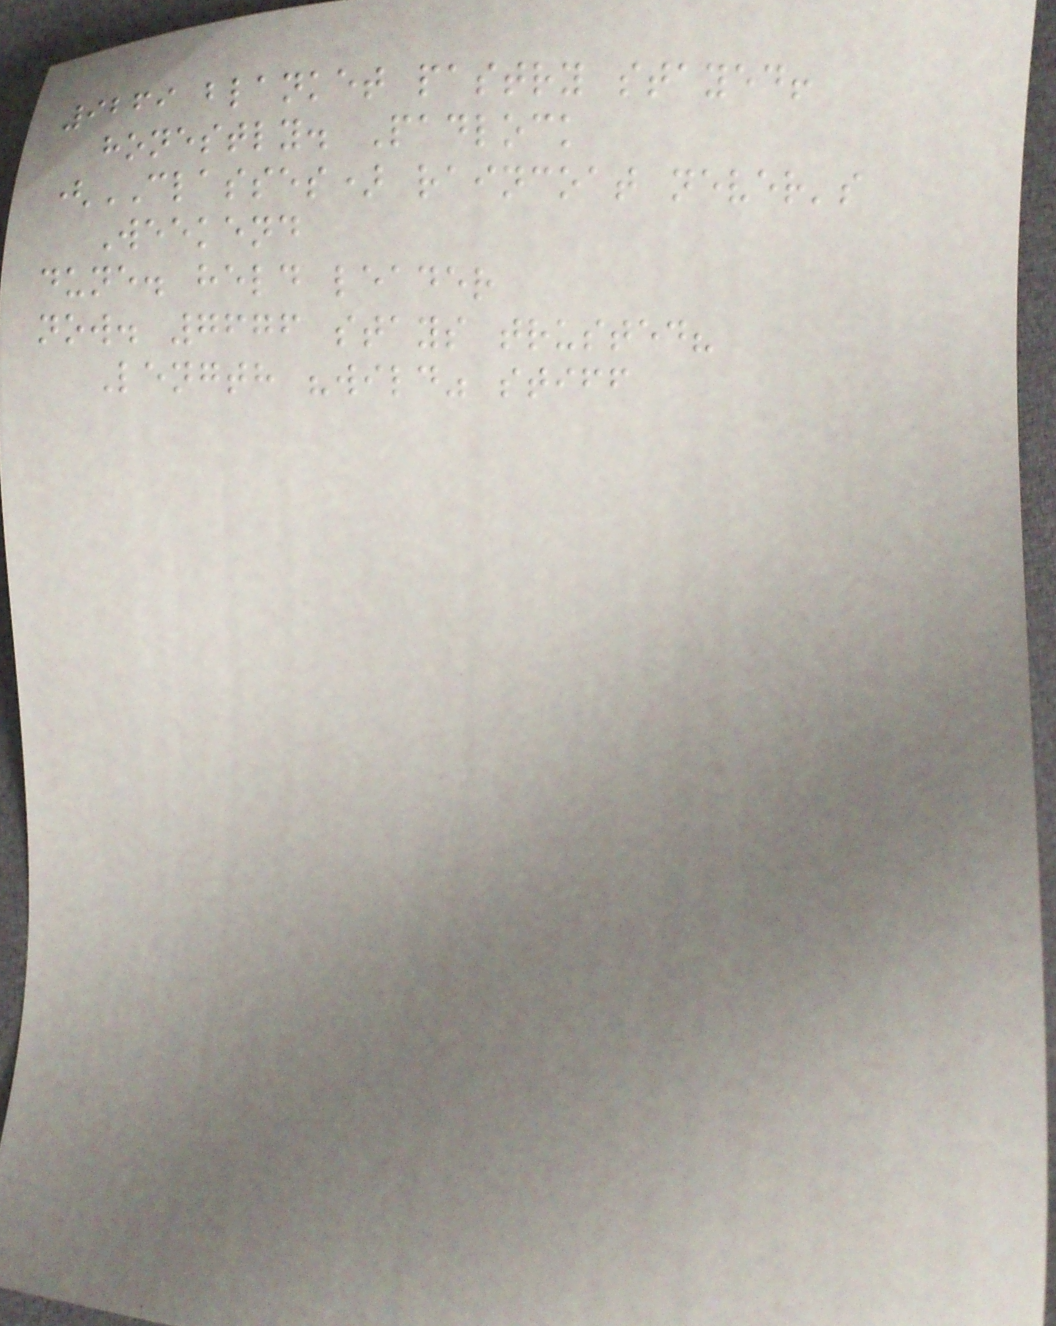9269 blanket pastry stayed!
honestly. Padlock
(CLASSES) raincoat never's
Weekend
dune. held leader
now. 7676 stays trusted?
Length "wild" stiff
